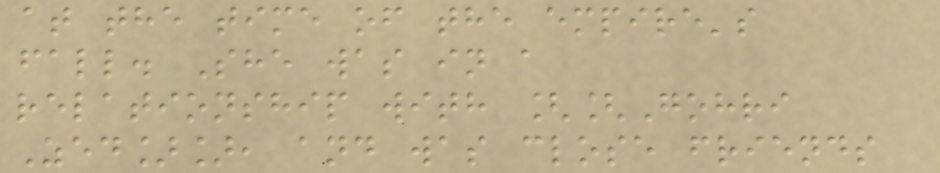at the time of the empire's
fall. She was in a
relationship with [[Gohri
Zed]], and was close friends
